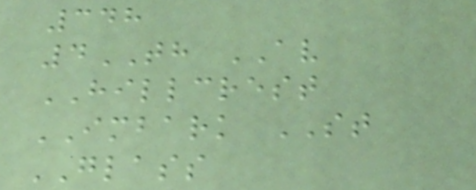348
4TH AV
HILLCREST
IMBARK ST
GLASS
